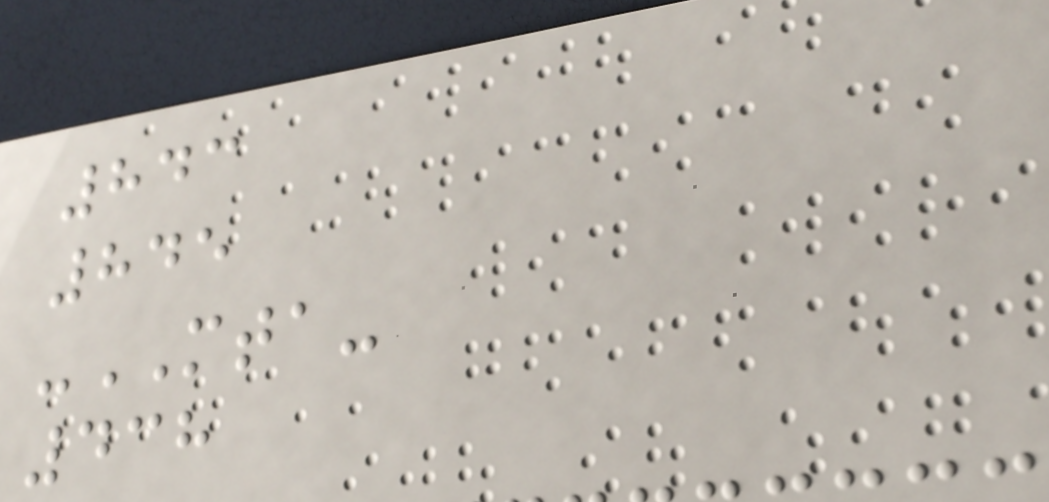843
845
-MTA-
438
